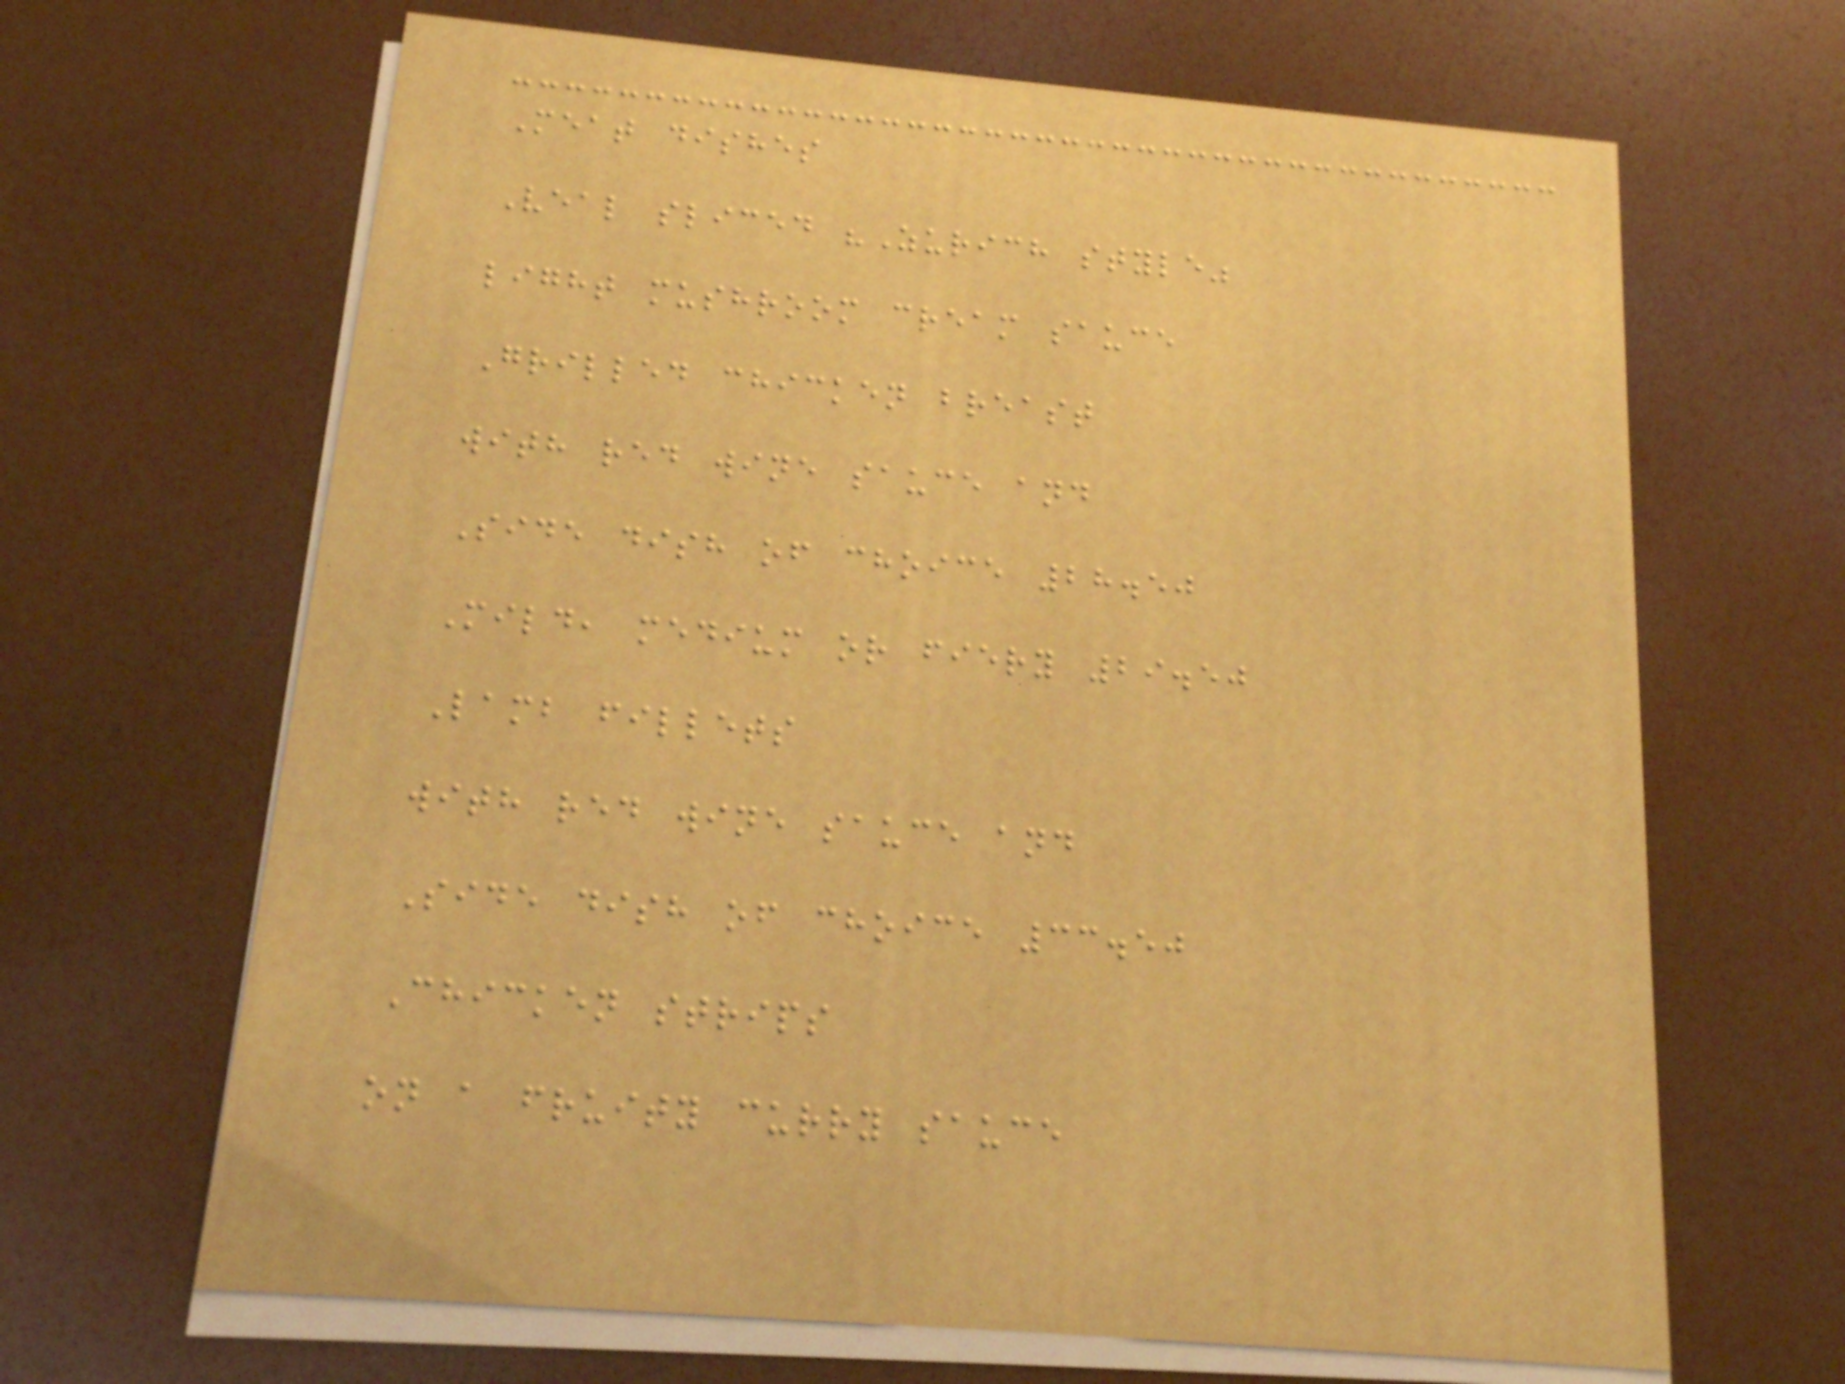Meat dishes
Veal sliced "Zurich style"
light mushroom cream sauce
Grilled chicken breast
with red wine sauce and
Side dish of choice 28.50
Mild, medium or fiery 29.50
Lamb fillets
with red wine sauce and
Side dish of choice 33.50
Chicken strips
on a fruity curry sauce
